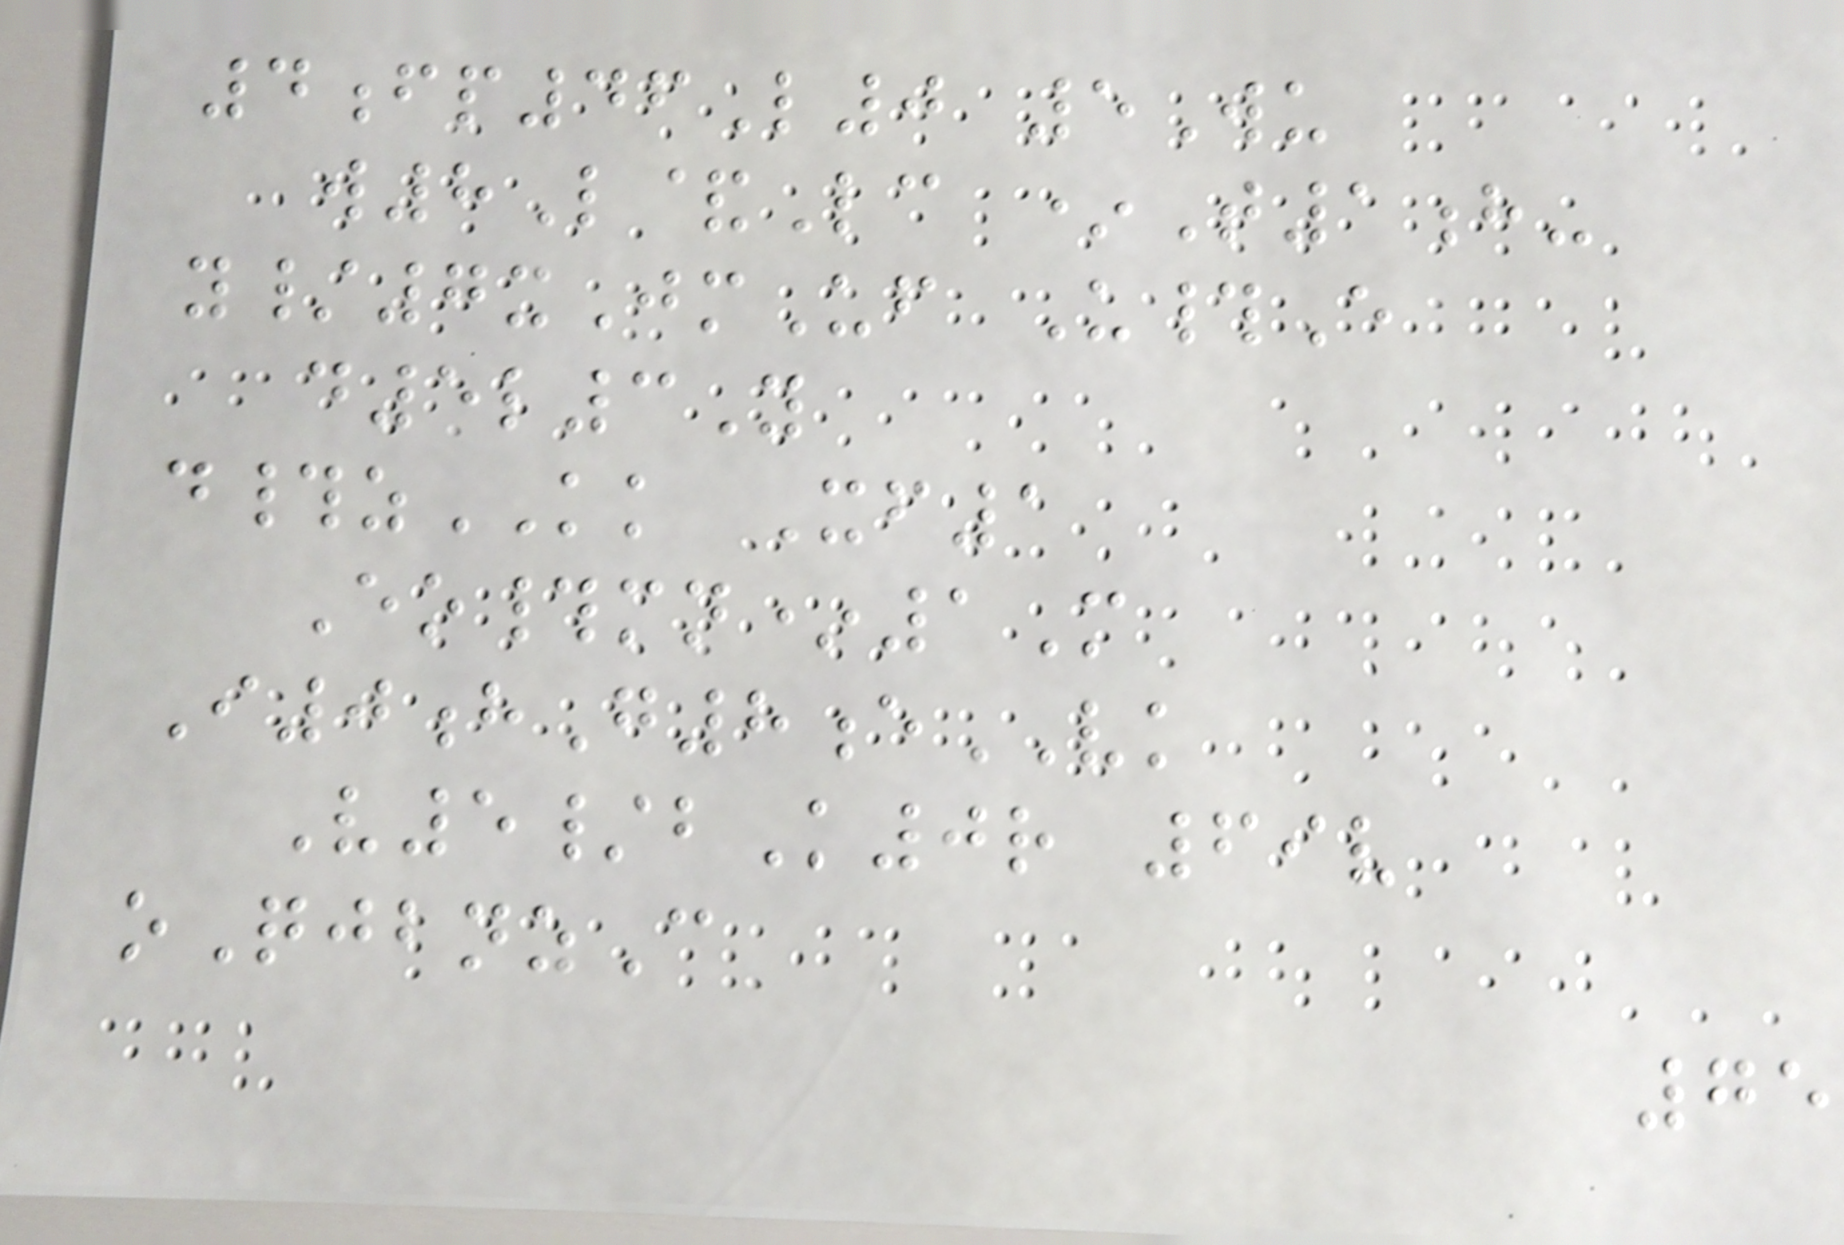4fp46L0 5Wu
w8L&Lc *T1h-
y/7xJmUf U#E
d5l3Y
d#zKK Xf1
Eo#mn*1M
I0hG8eVK
V5/bK0r 69v
oQjbnzC
75
